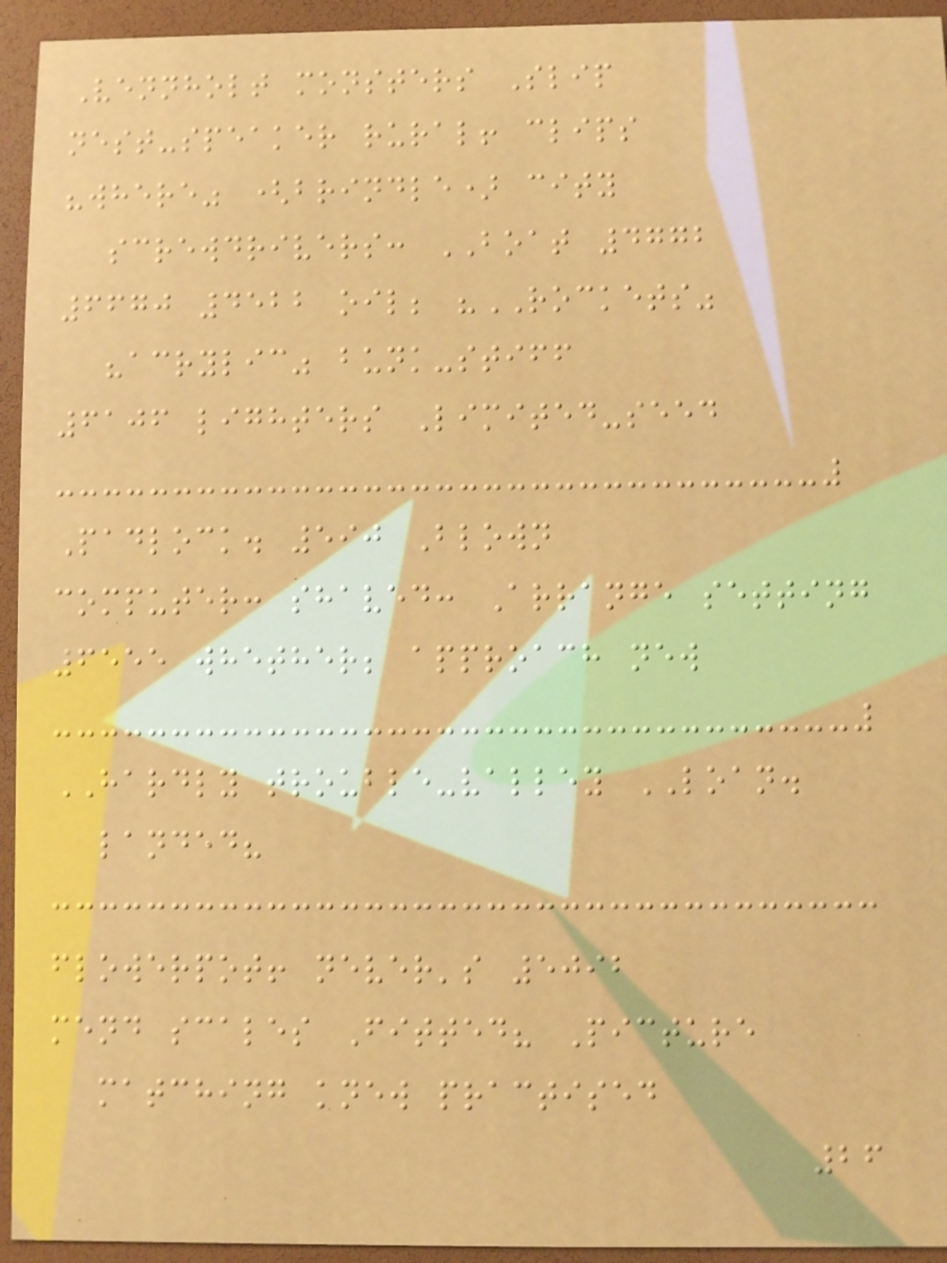Vennholt monsters Slip
nest-speaker rural! clips
"where" (brindle) city
screwdrivers: BOAT 4772
6670 4522 oil; "ROCKETS"
"acrylic" bunk-stiff
6106 lighters Limited-seed
Padlock. 590 Blown
computer: shaved: Arrange setting
6555 whether; approach new
HARDLY trouble-valley LOAN.
landed?
flowerpot! never's 5092
mend scales Fitted? Picture
matching knew practised
26
